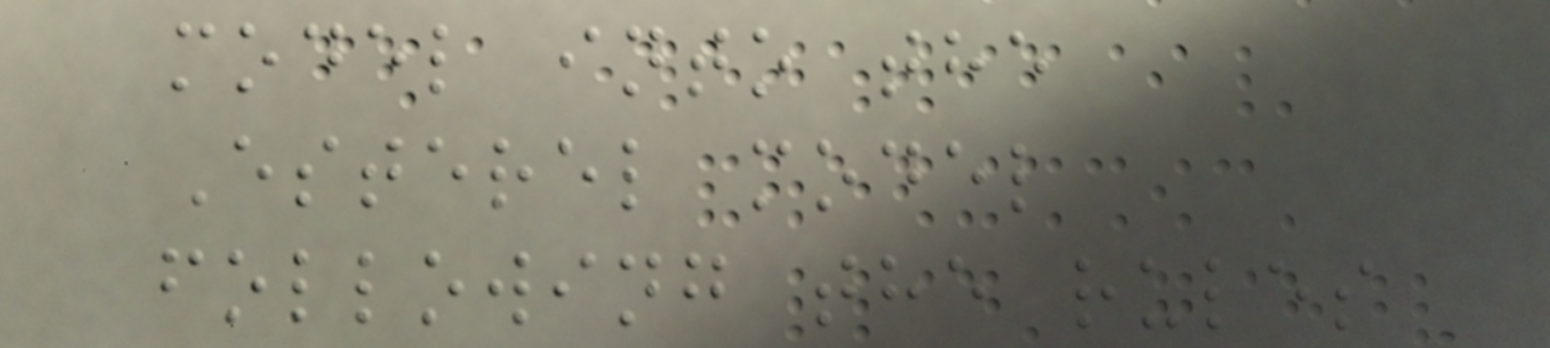model into the
Esterel model
following the rules
